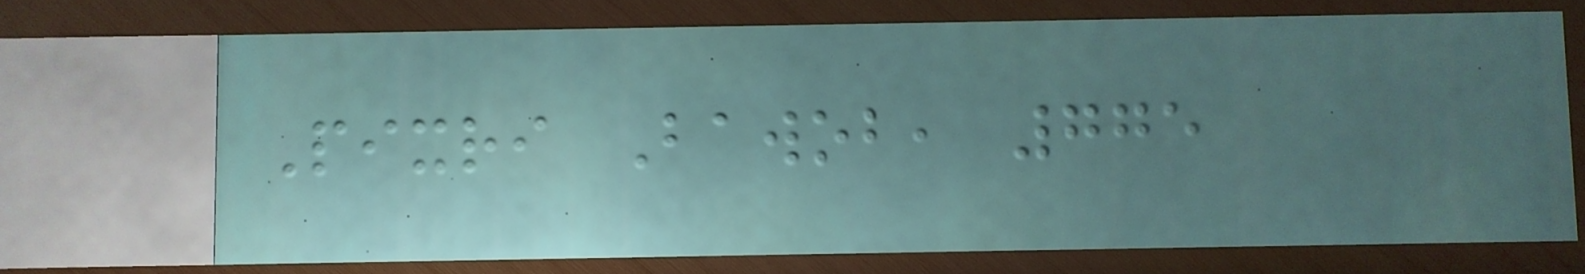Pixri Bawob, 775
